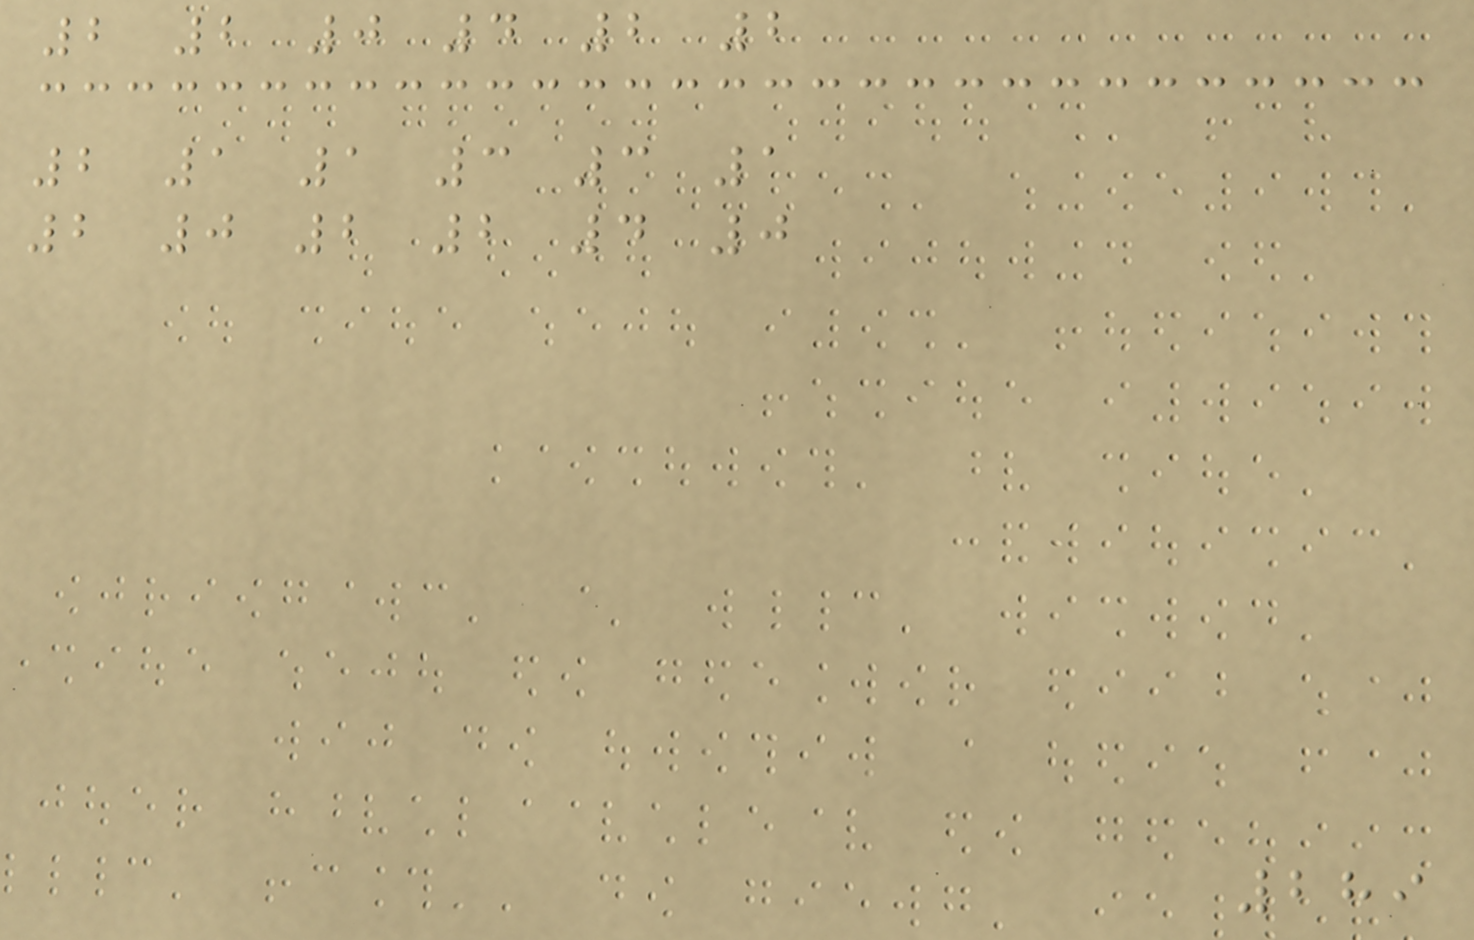2 2 0 4 2 2
2 1 1 3 3 1
2 0 2 2 4 0
289
